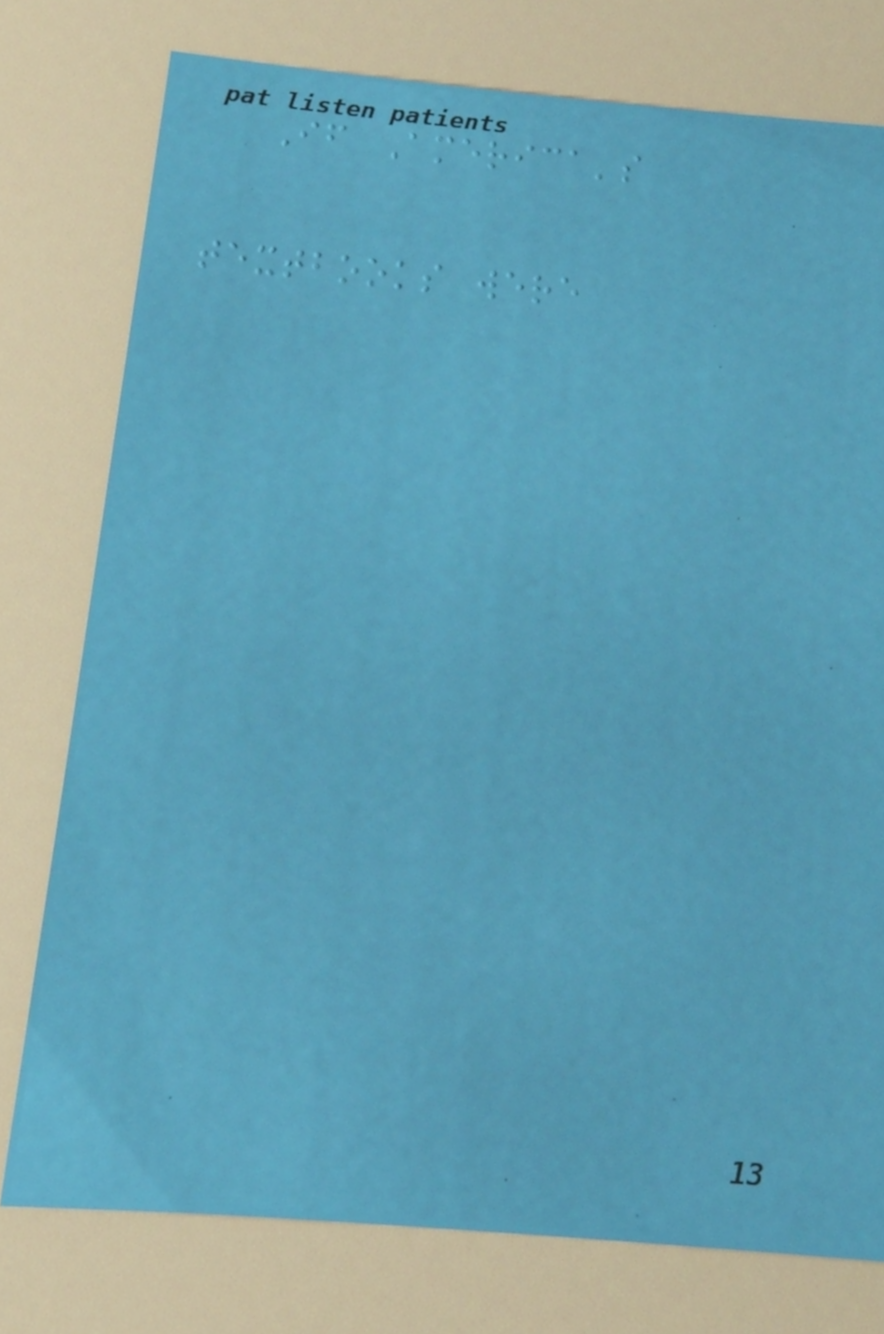If America's
textbooks were
